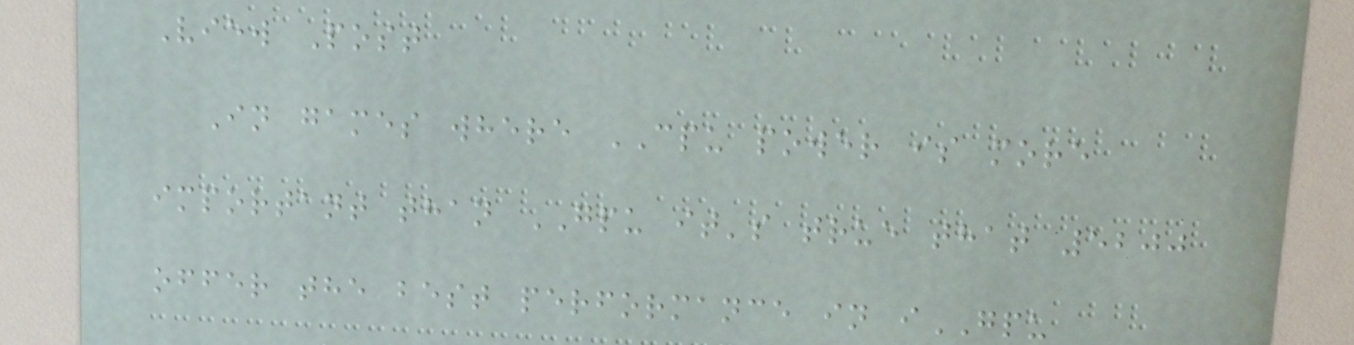View Post
In games where CPU power is more
important than GPU it's true that 5200
offer the best performance in iGPU
